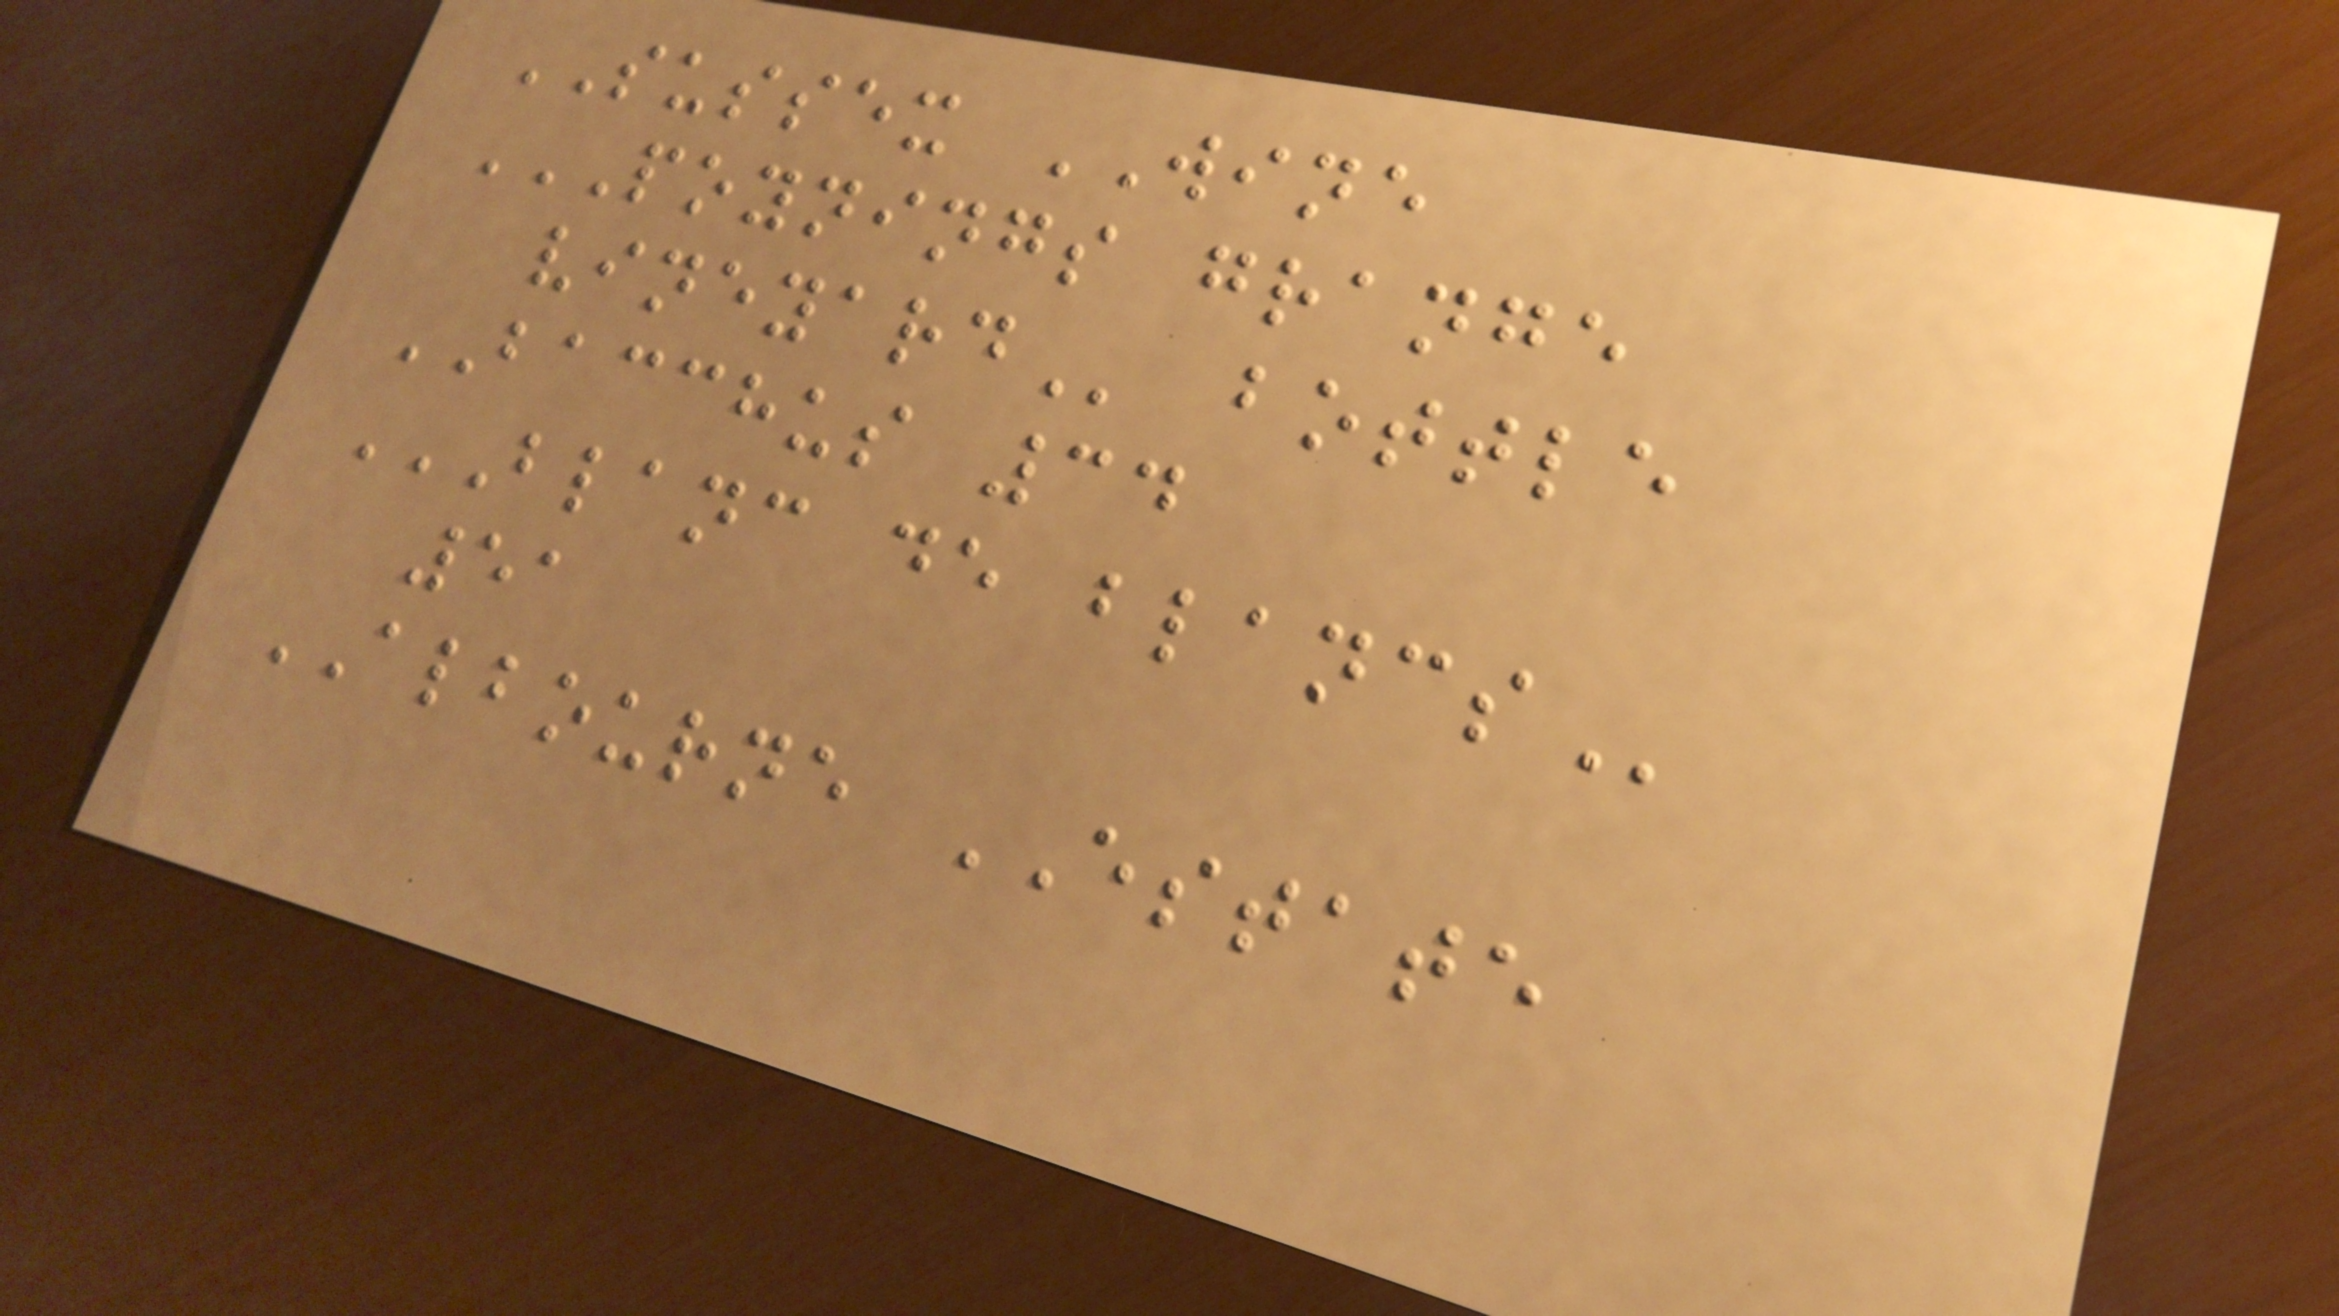SUSSEX WINE
POYNINGS GRANGE
VINEYARD bottle
BACCHUS 34
BLANC DE BLANCS
51
ALBOURNE ESTATE
